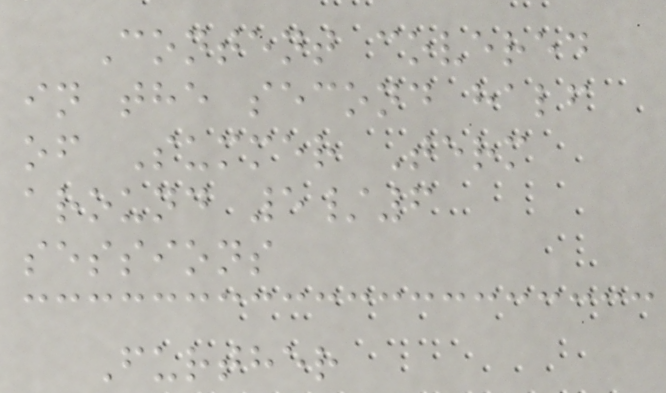Content covered
in the second half
of Summer Term
around 5/6
sessions
Further
